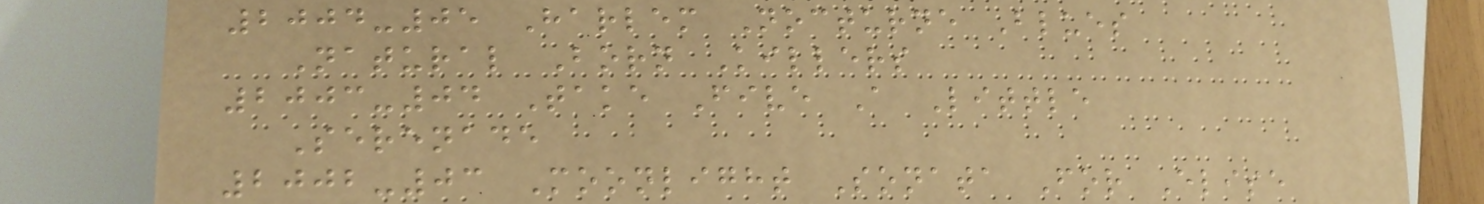2004-05 Harlem Nocturne Blues
Natural Born Killers
2003-04 Take Five A Little
Serenade
2002-03 Moonlight Sonata For Elise
